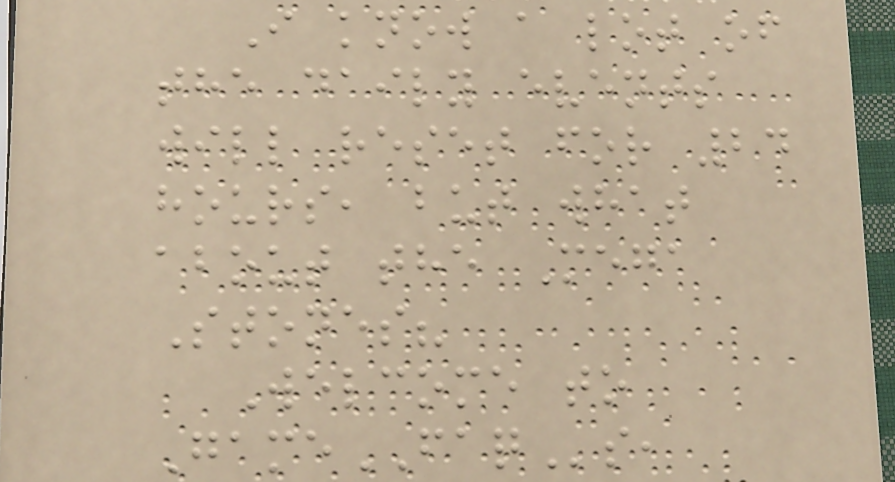I know a lot of
the daily events
will reset for 24
hours, but what
about the Mega
Stones?
Welcome to
GameFAQs,
